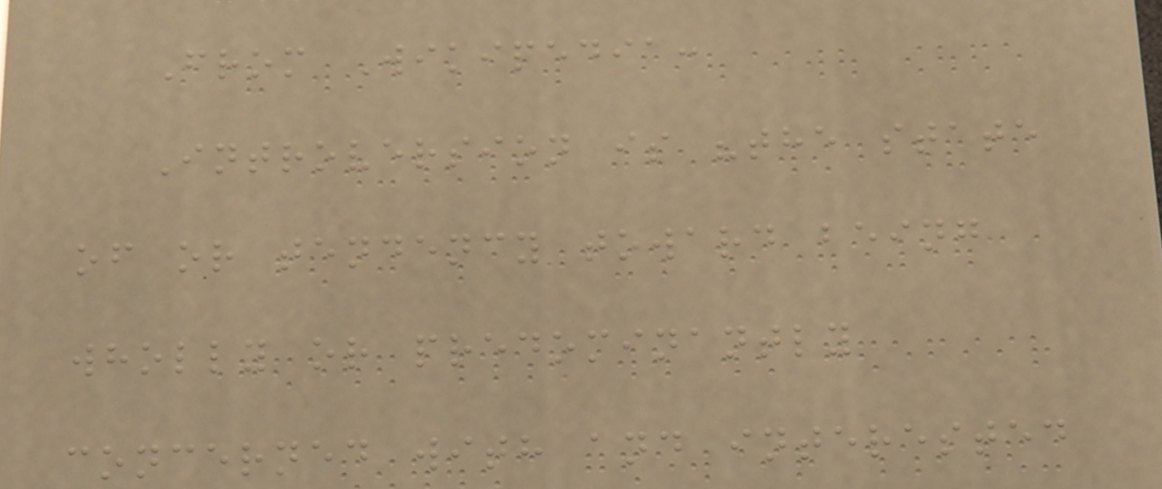From Wikipedia:
Introversion is "the state
of or tendency toward being
wholly or predominantly
concerned with and interested
